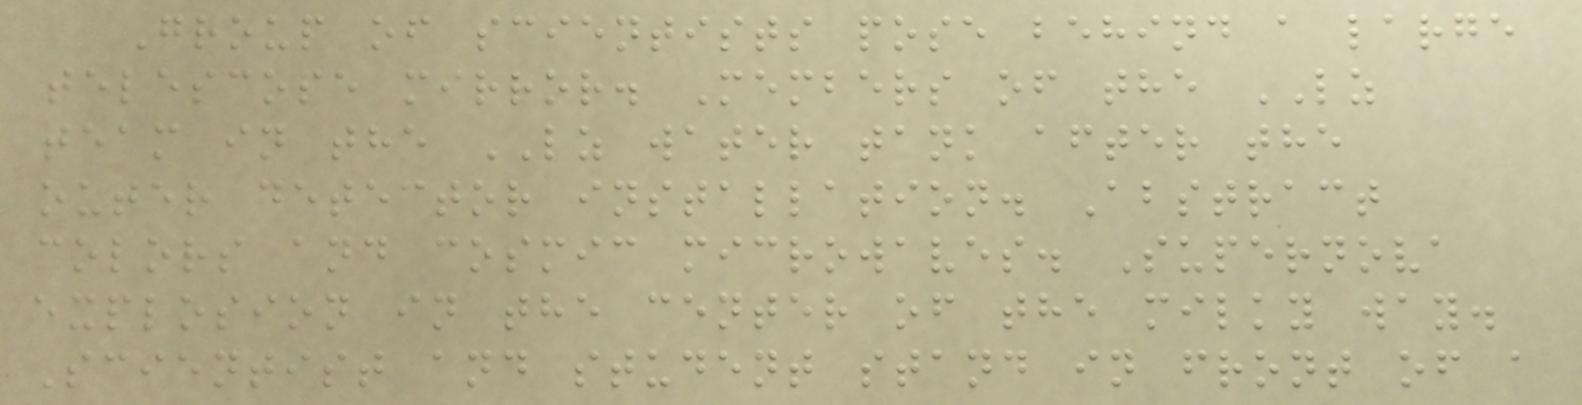Group of scientists pose behind a large
telescope mirror. Members of the LZ
team in the LZ water tank after the
outer detector installation. Abstract
colors and cosmic microwaves. Supernova
explosion in the center of the milky way.
Scientist and student stand in front of a
